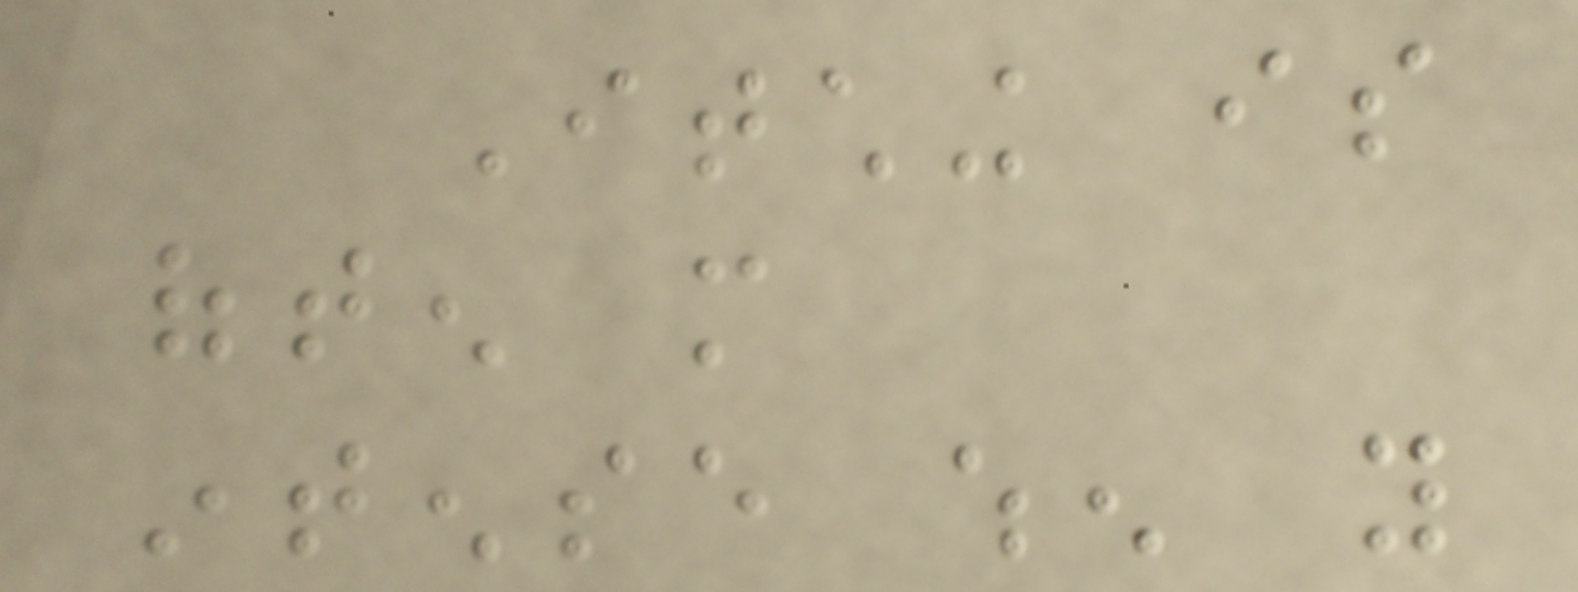Itching is
often more
intense when you
